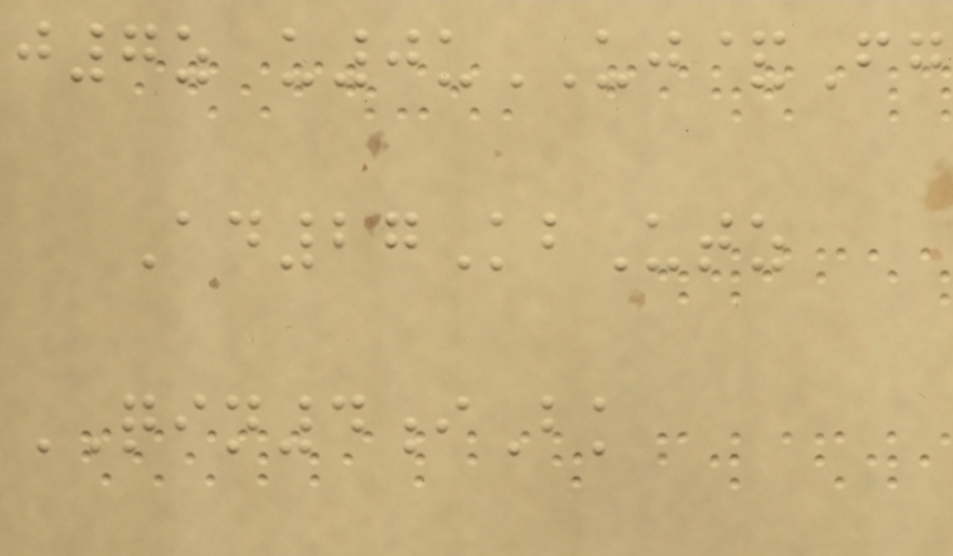j7z u0uUJ&Fg
Ad27KbUtz
QIN4iBk
